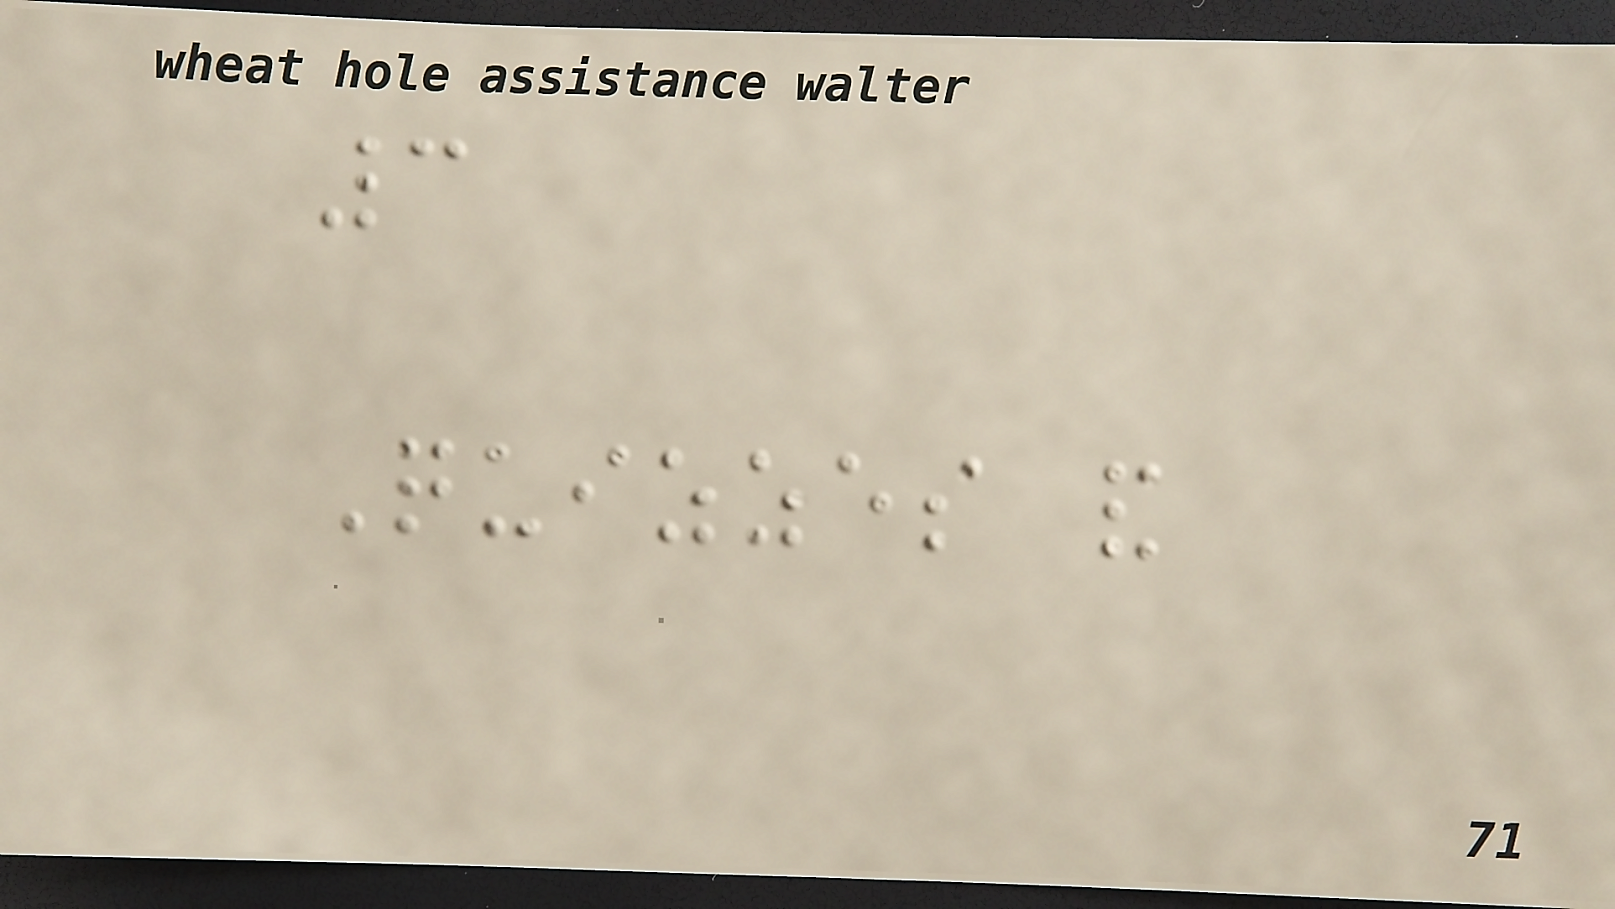3
Quizzes and
